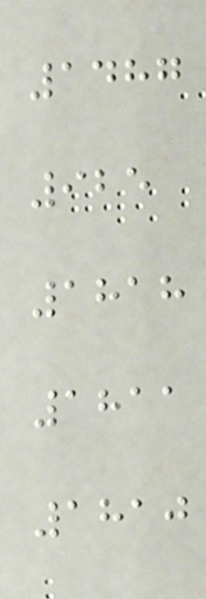1487
925
1818
1811
1810
